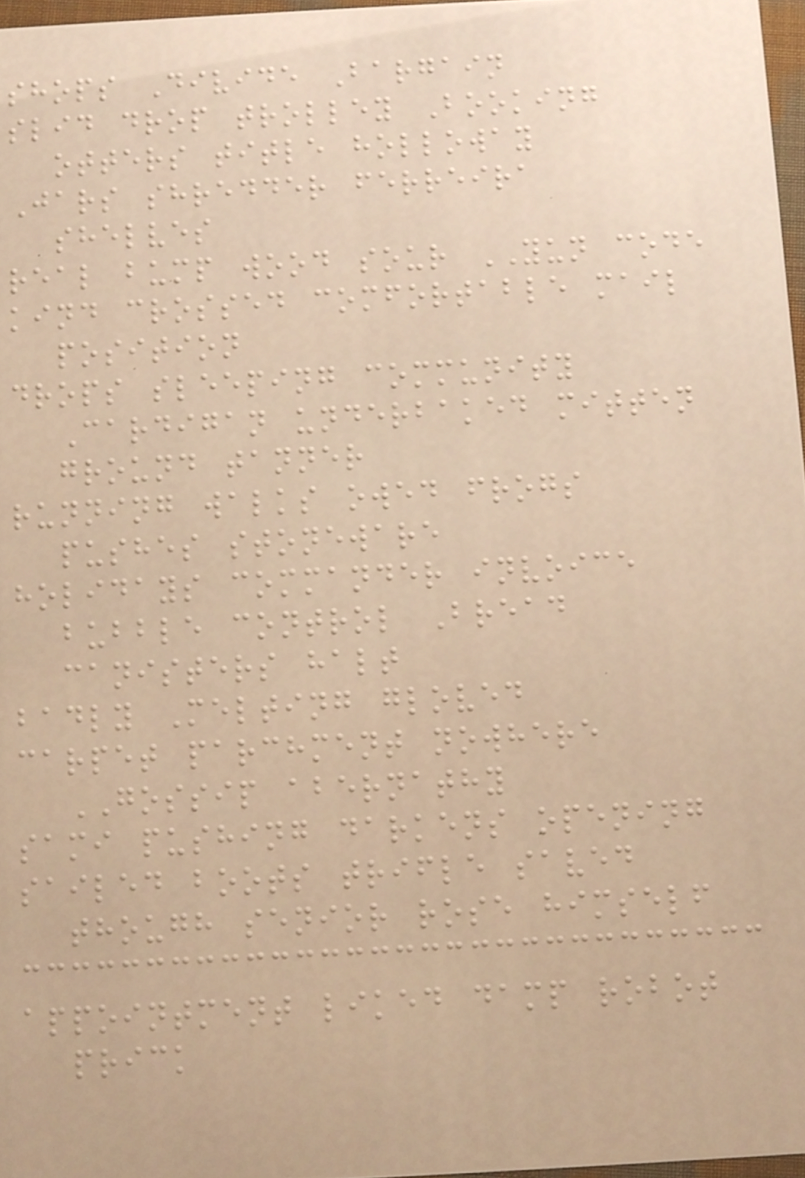shops Divide Bargain
slid drop trolley Booking
otters title holloway
Jars shredder ferreira
shelves
real bump wood sour YUN code
kind crossed comfortable mail
position
drops sleeping community
Cardigan underbaked mitten
ground tanner
running walks owed frogs
pushes stoneware
holidays commander invoice
bubble control Bread
canisters halt
badly Melting gloved
carpet parchment nowhere
GOSSIP abernathy
sami pushing darkens opening
sailed boots trifle saved
though senior rose himself
appointment liked damp robot
prick
